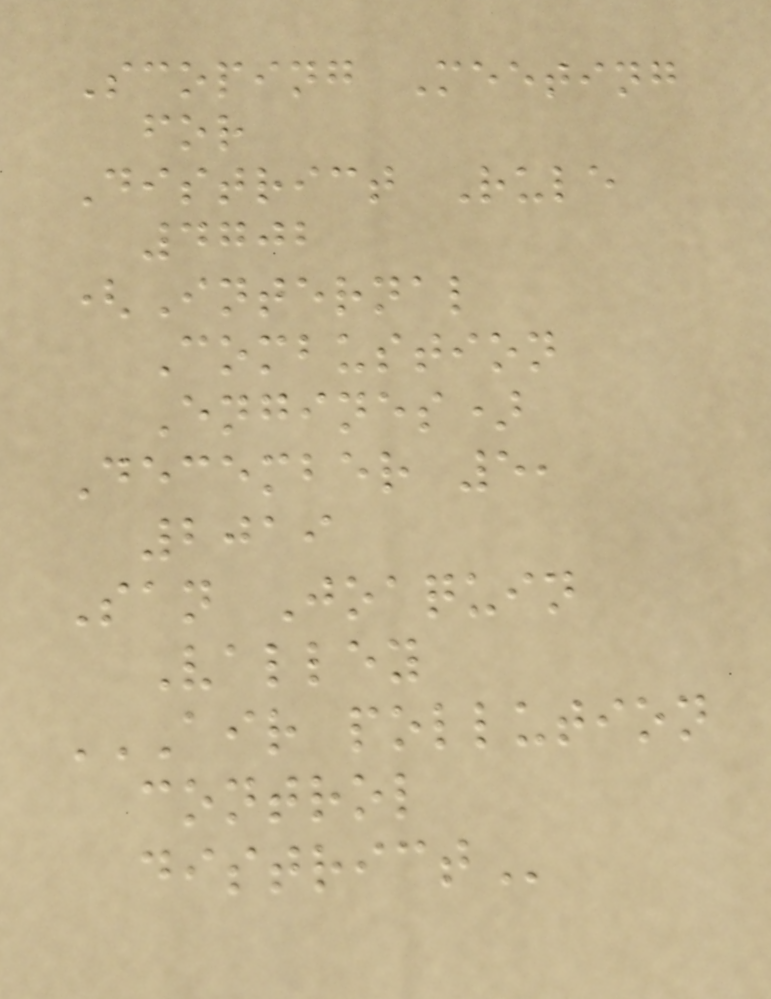Scoping Meeting
for
District Rule
4702
(Internal
Combustion
Engines)
December 5,
2019
San Joaquin
Valley
AIR POLLUTION
CONTROL
DISTRICT
